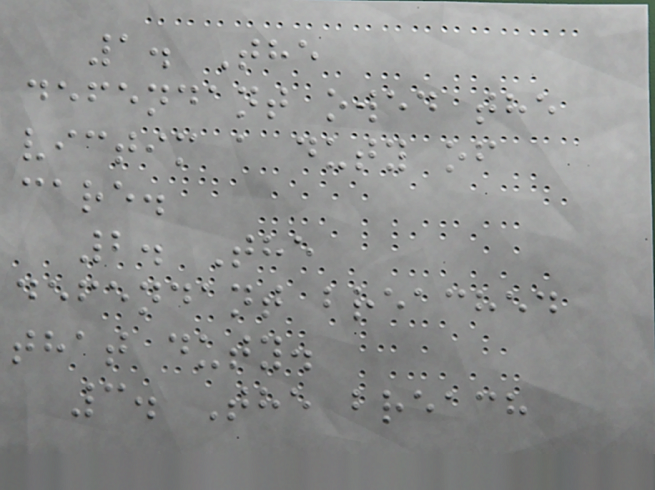1. The
defendant owed the
victim a duty of
care.
2. The
defendant breached
that duty.
3. The breach
